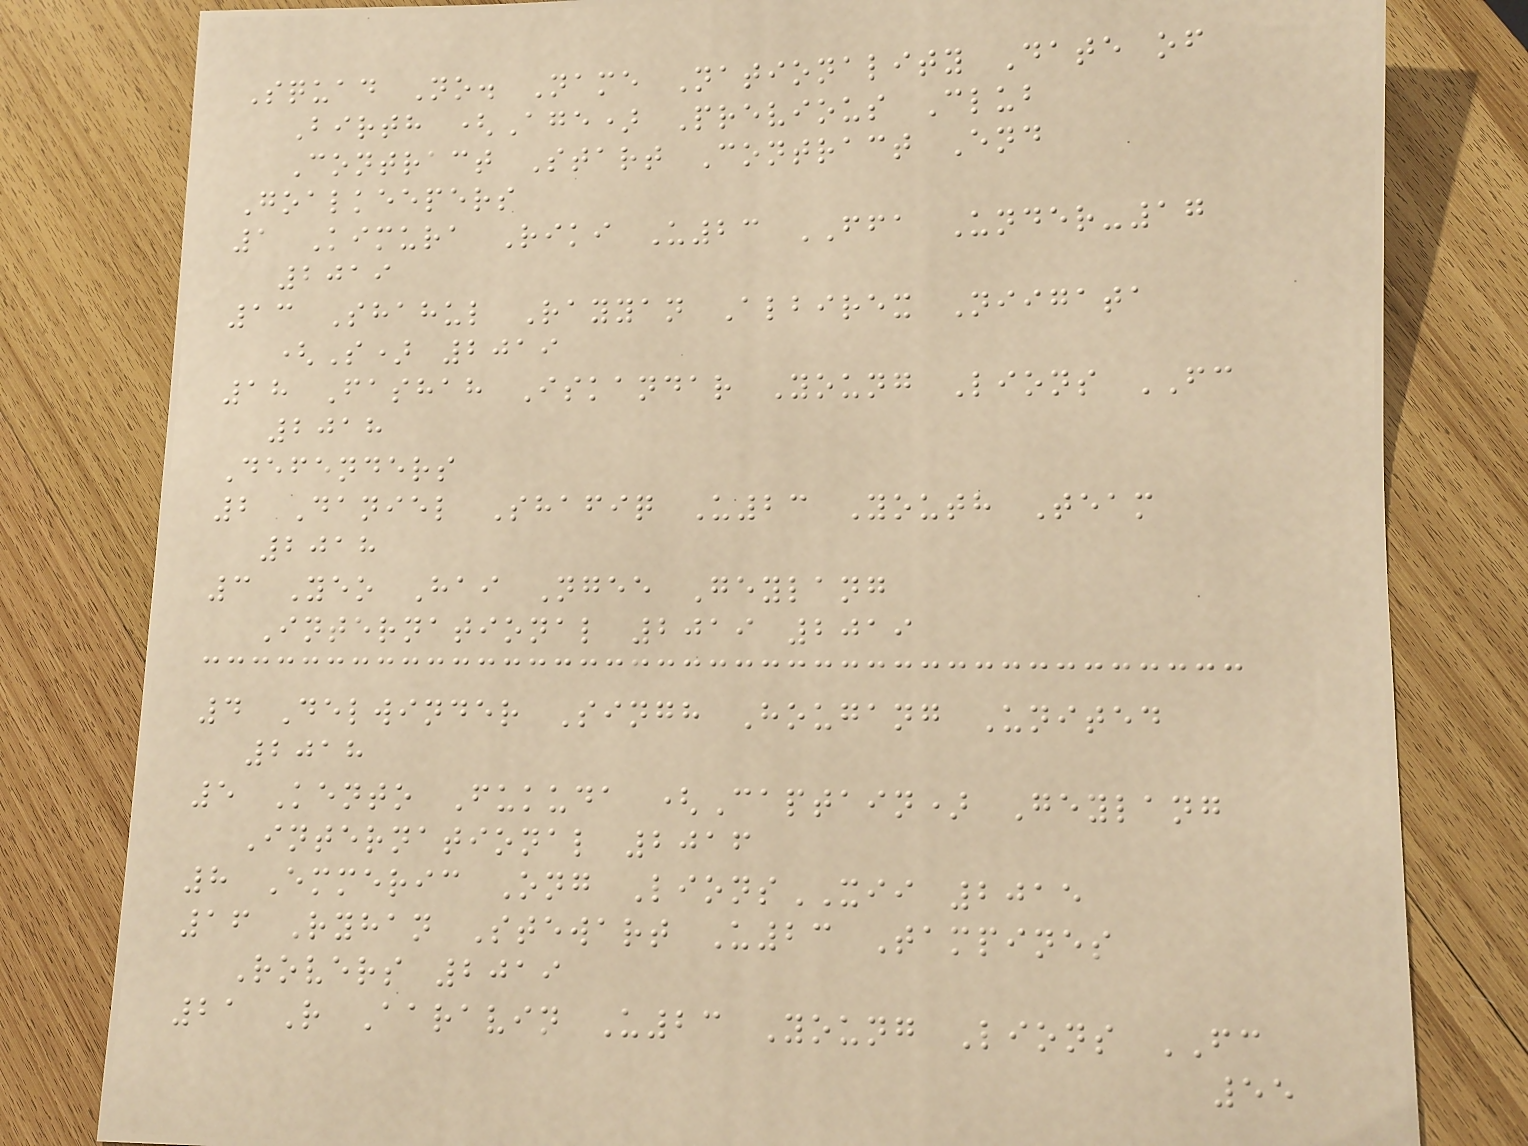Squad No. Name Nationality Date of
Birth (Age) Previous Club
Contract Start Contract End
Goalkeepers
1 Kimura Riki U23 FFA Under-17
2019
13 Shahul Rayyan Albirex Niigata
(S) 2019
18 Fashah Iskandar Young Lions FC
2018
Defenders
2 Daniel Shafiq U23 Youth Team
2018
3 Yeo Hai Ngee Geylang
International 2019 2019
4 Delwinder Singh Hougang United
2018
5 Kento Fukuda (Captain) Geylang
International 2016
8 Emmeric Ong LionsXII 2015
16 Ryhan Stewart U23 Tampines
Rovers 2019
21 R Aaravin U23 Young Lions FC
55
